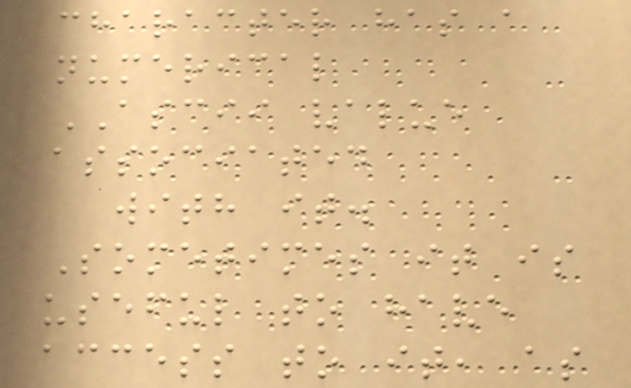character has a
numerical
ASCII value
associated
with it.
Sometimes it is
useful to have
access to it, as
